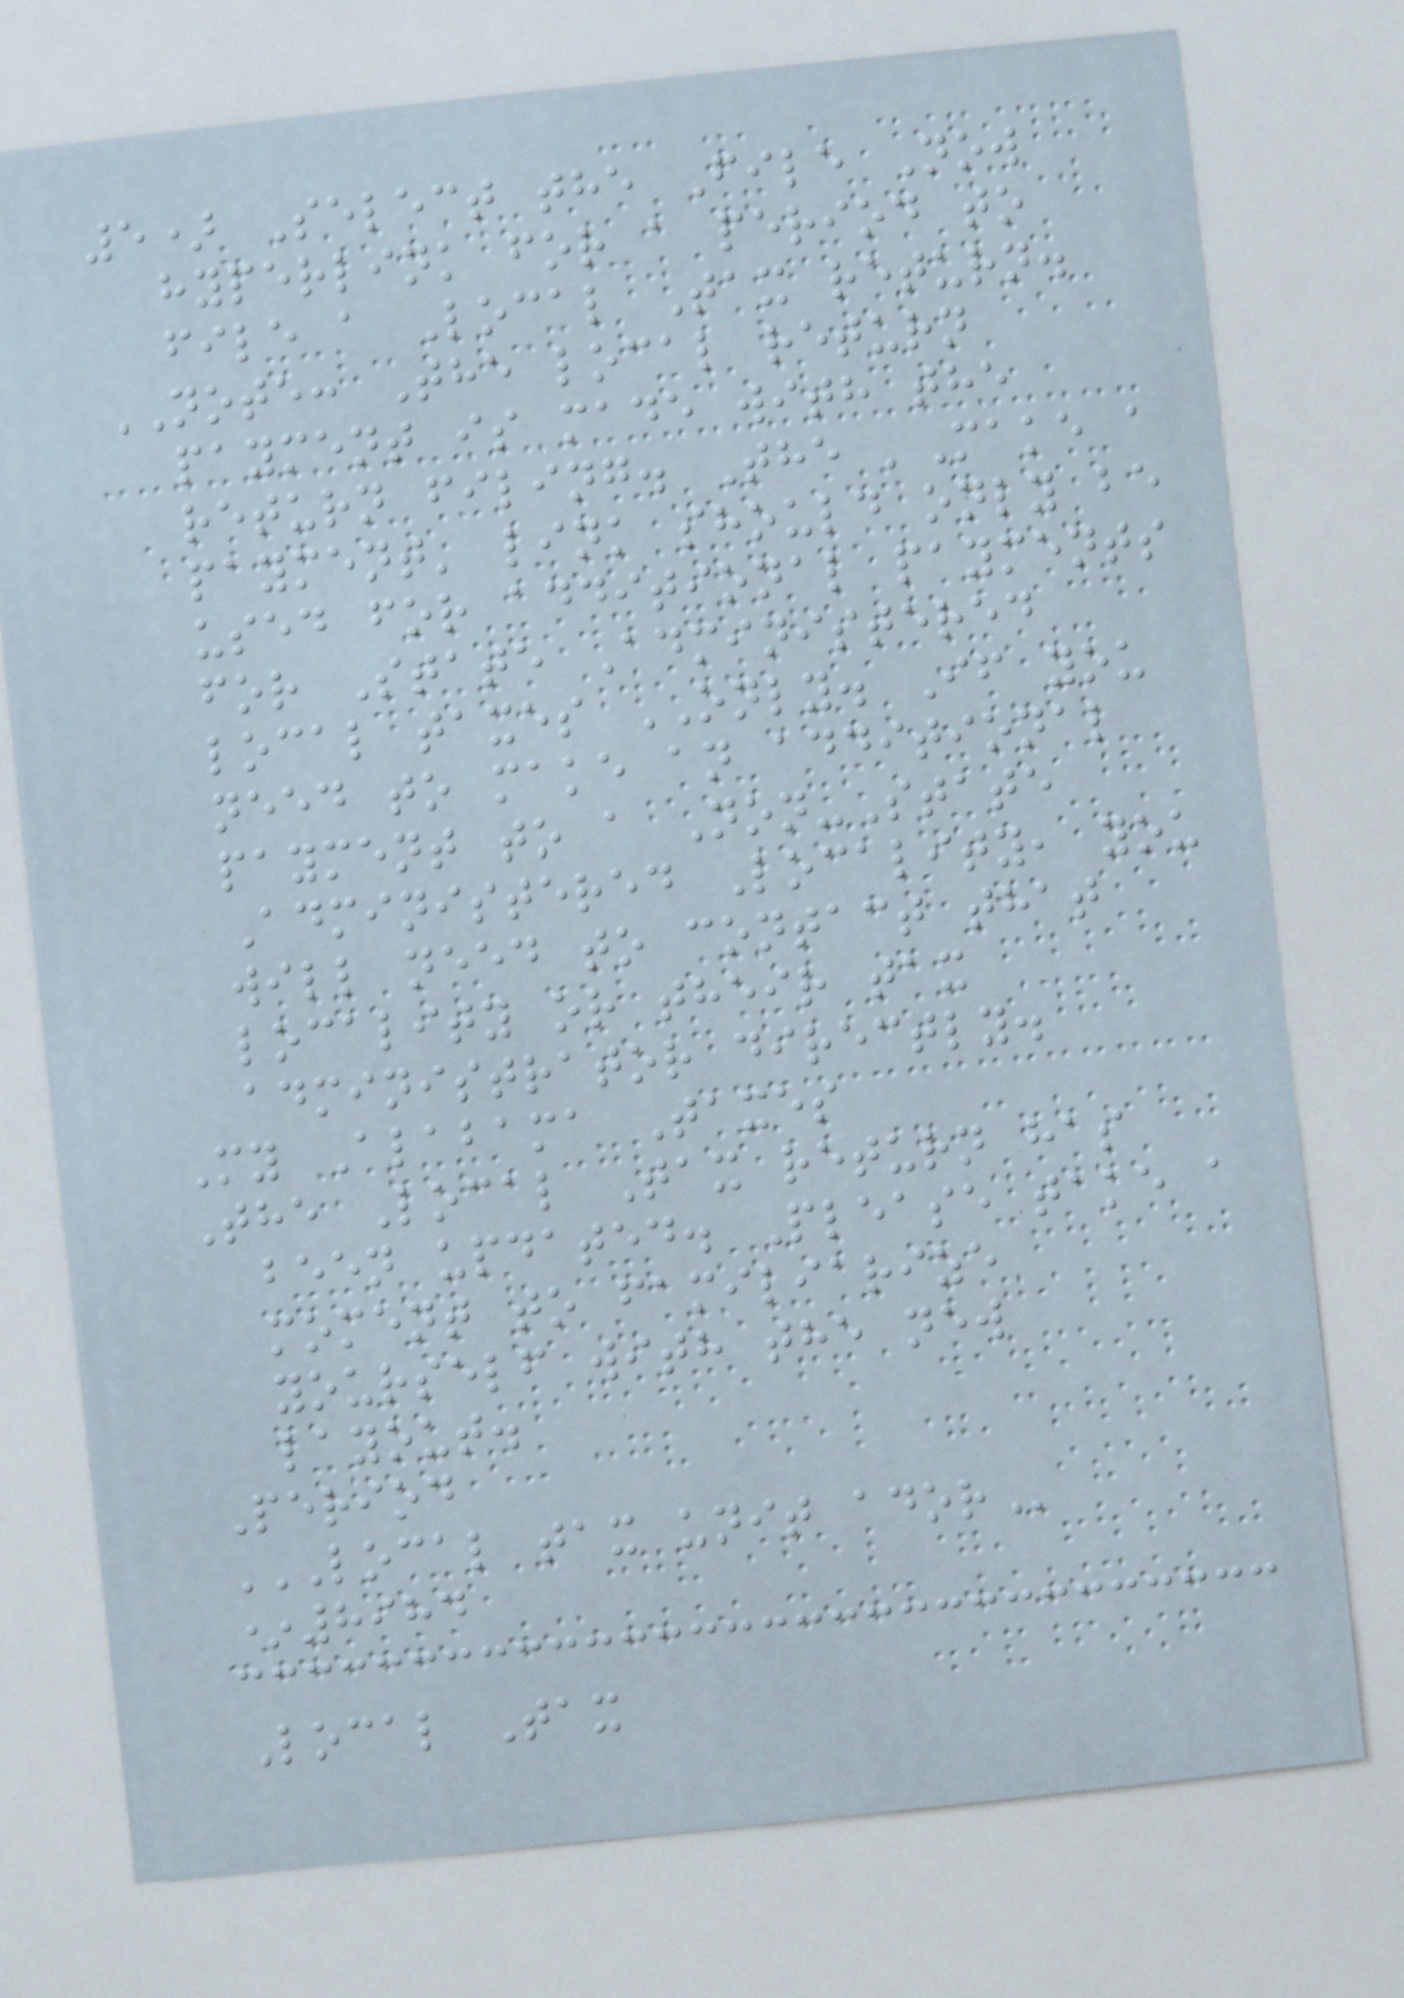5) Select the File Now
hyperlink for a period to
file a Local Tax return.
NOTE: The local return
payment is made with the
return filing. The 'Make a
payment' link should only be
used for additional payments
for State Administered
local taxes ONLY. If you
need to make an additional
payment to a Non-State
Administered Locality, you
will need to contact that
locality or their tax
administrator directly.
My Alabama Taxes
The Local Tax return has
been updated. Please take a
moment to familiarize
yourself with the new
layout.
Period
LOCAL TAX UNIT ADOR
*8984
Local Tax
